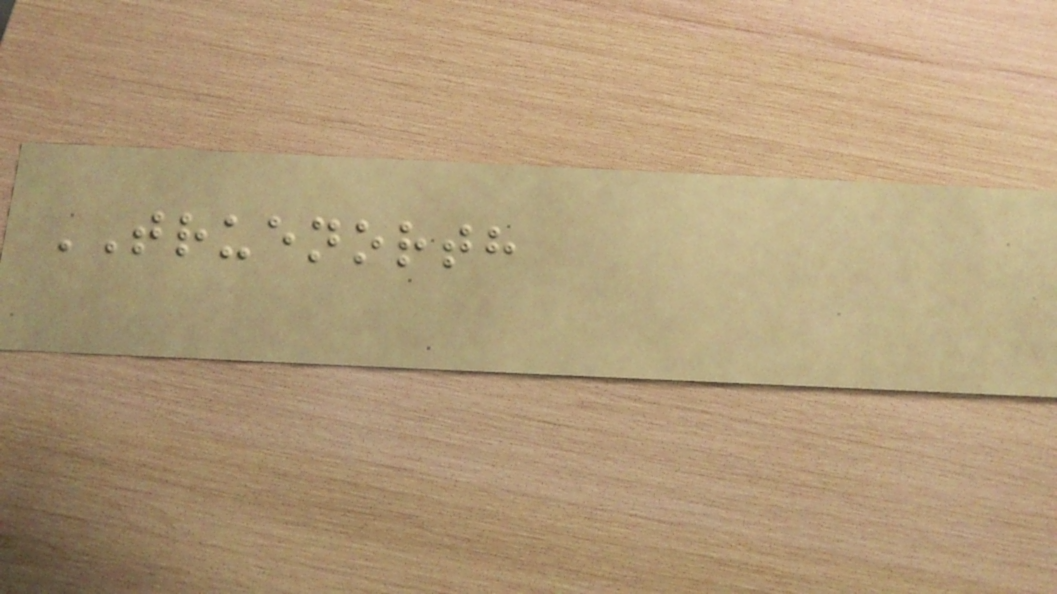TRUENORTH
